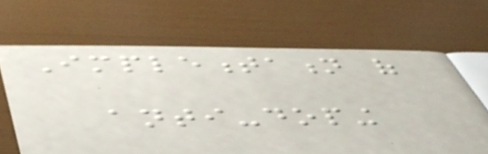Implementation of
anti-doping
